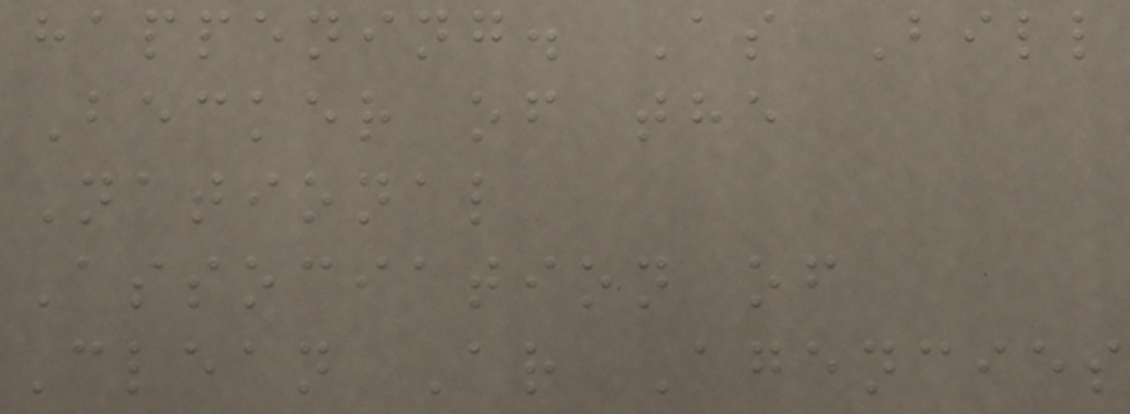happening. As Bill
Becker of the
National
Association of
Clean Ar Agencies
